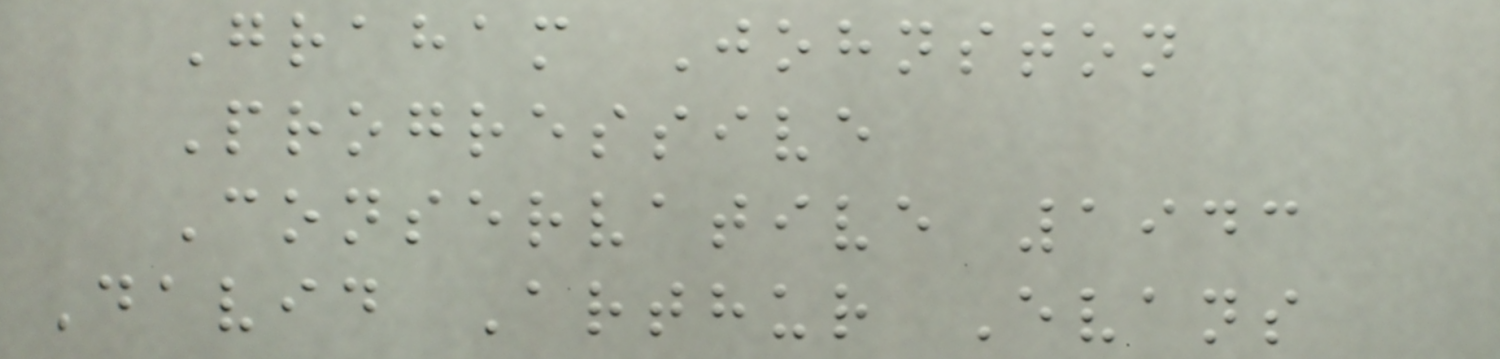Graham Johnston
Progressive
Conservative 1943
David Arthur Evans
